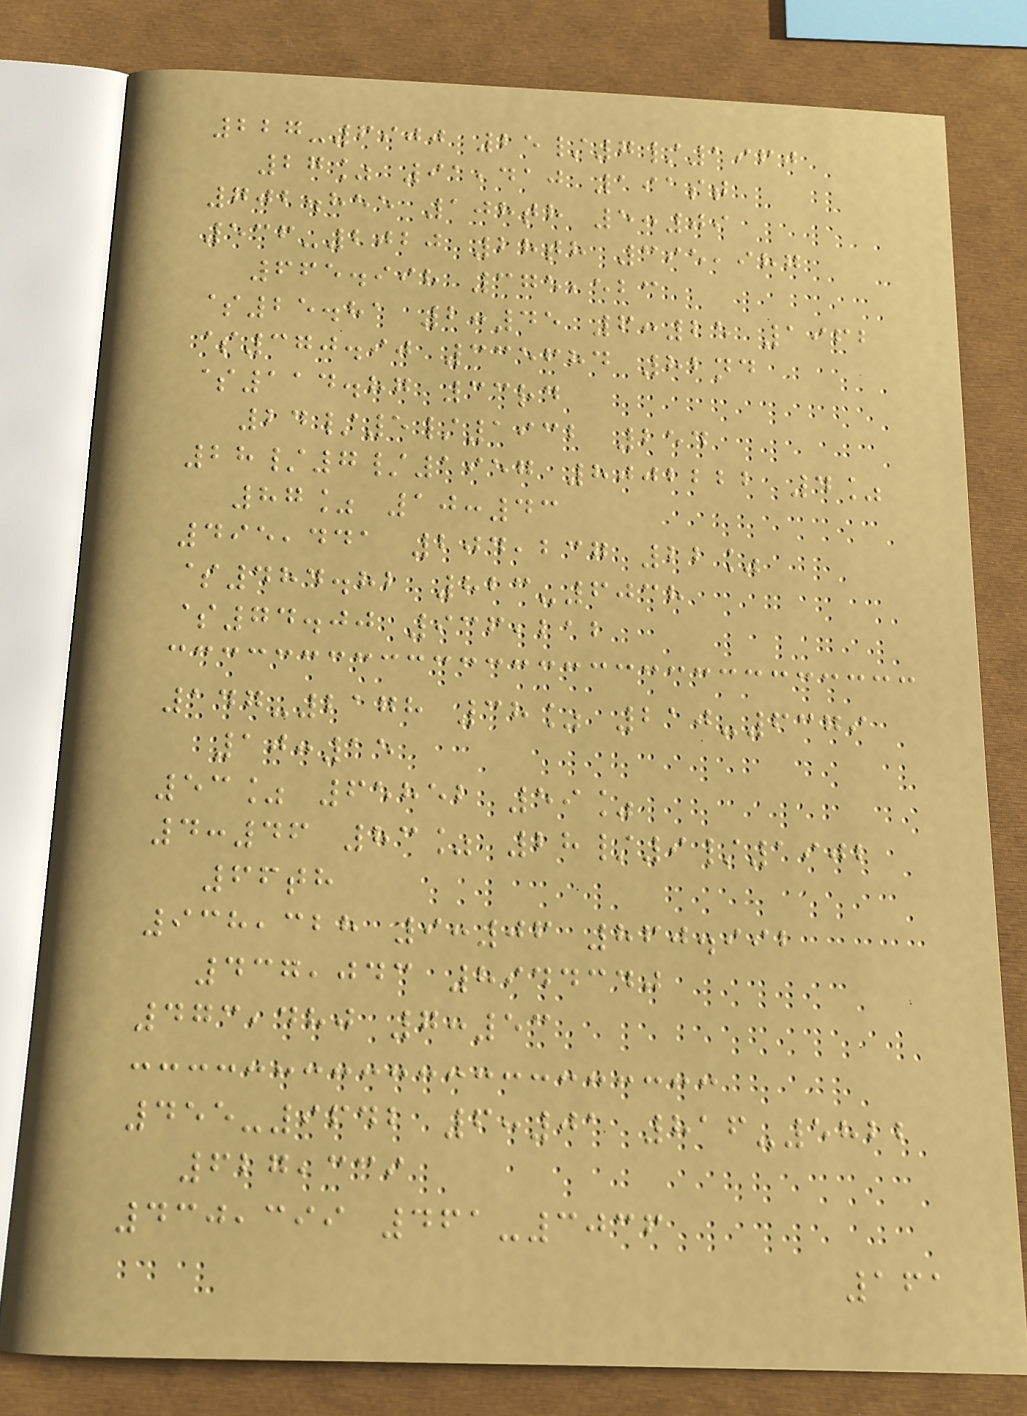227-6900 25/7/1960
27% 91,410 191st
702.855 108th 5:09
536-2020 28th 395,987
665.998 375,523
$25.81 2:45 6:25 1962
$370.90 335684 82nd
$114.87 33rd
24/5/1932 254
28/7/1957 8002222 4%
87% 10:43
495,441 204,237 22%
$484.82 823-6038
$74.00 936,212
147-2178 38% 210-6379
10:15
53% 65852 59%
4:46 83% 28/9/1902
66th
938,328 9:06 860.992
437,043 8944340
473,480 7:53
455-9642 6:01 816-5822
627,339
430,399 461-3036
161
